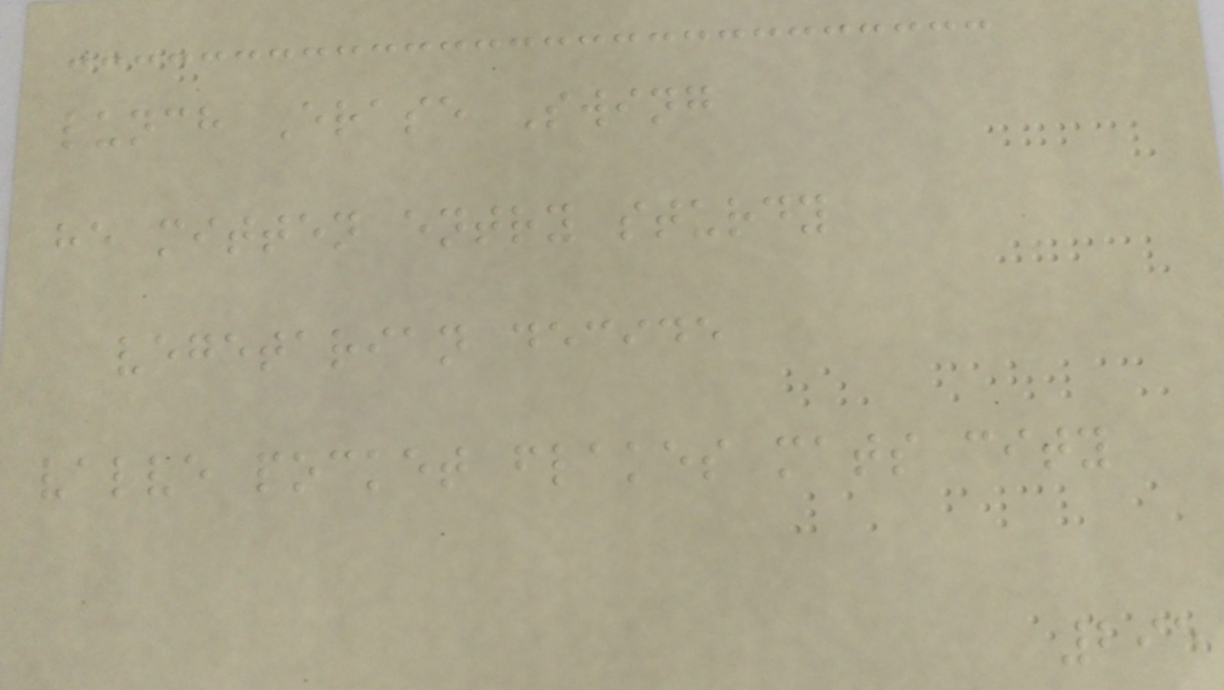lunch Erase Swing
he mitten entry sturdy
vegetarian decide
valve pocket flakes mats city
295
